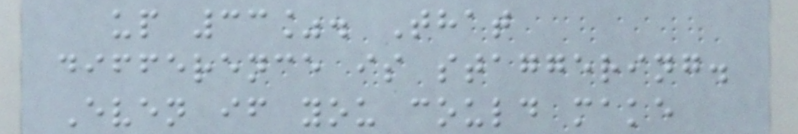up 33%. That
difference is staggering.
Even if you could make
